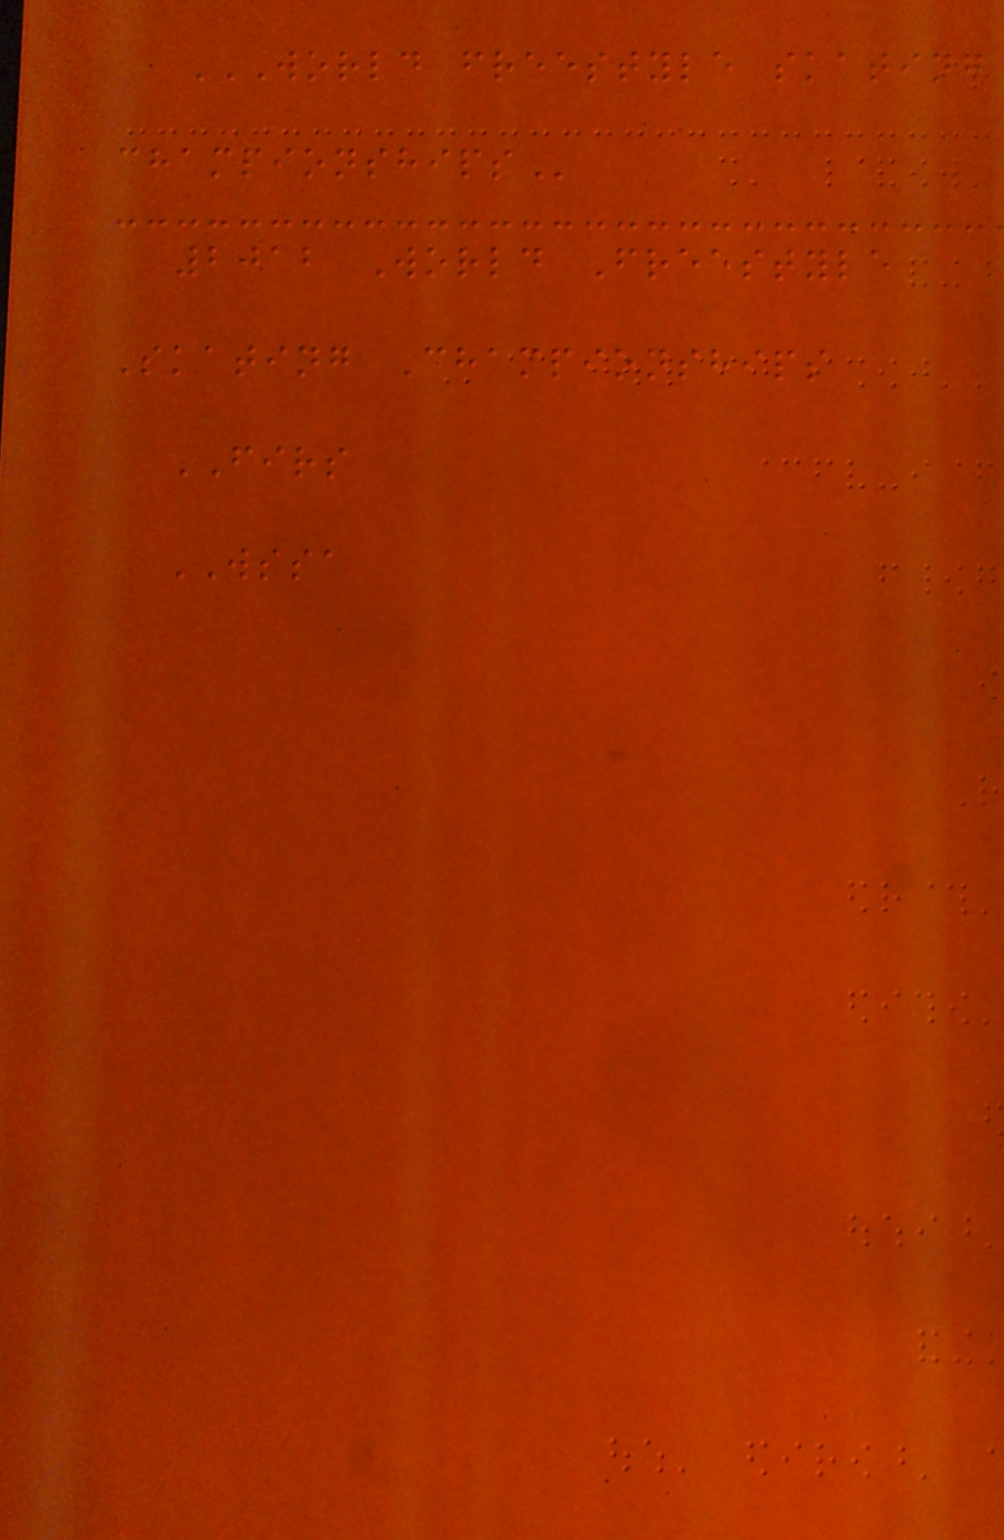WORLD FREESTYLE SKATING
CHAMPIONSHIPS
2012 World Freestyle
Skating Championships
FIRS
WSSA
